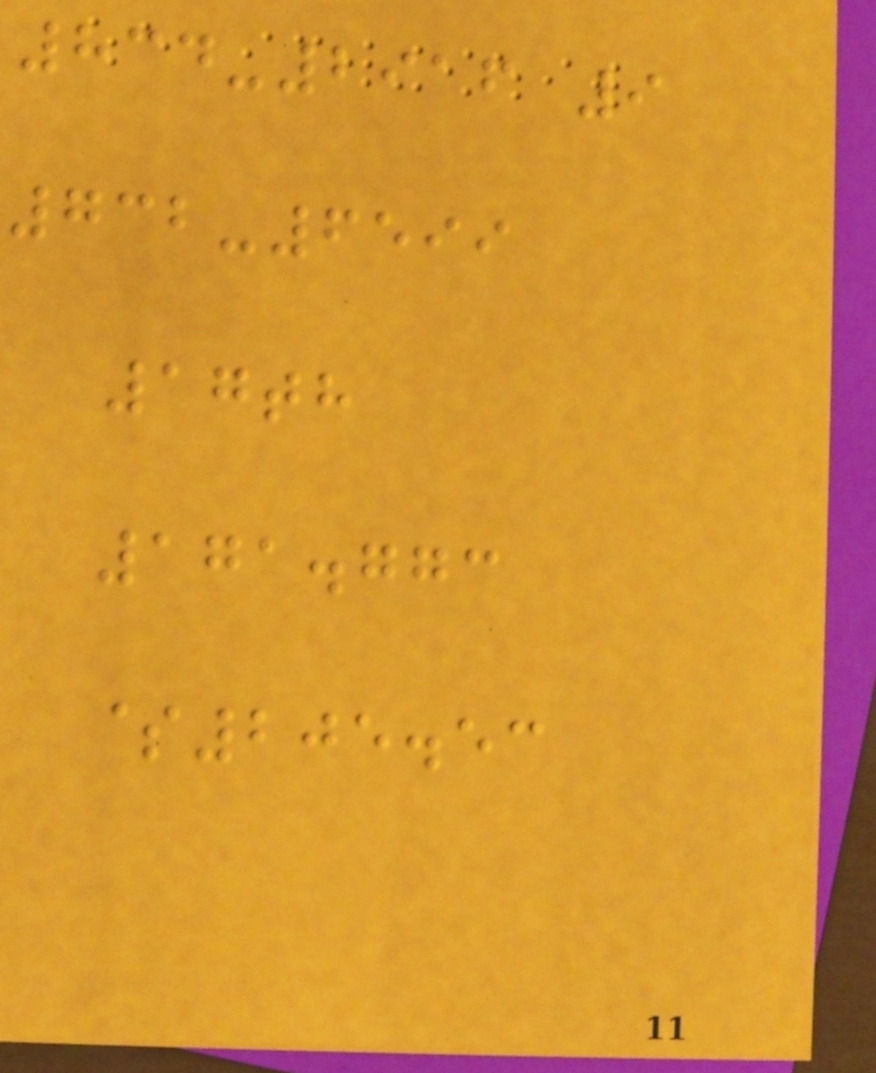834-2916 9
732-6599
17th
171.773
$205.53
